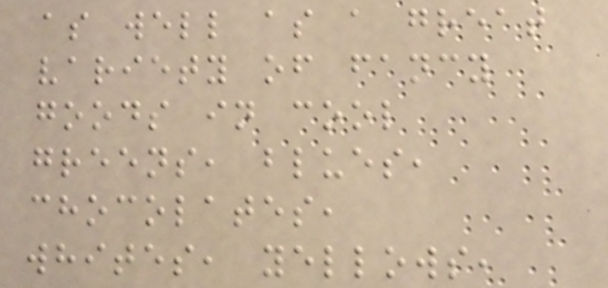as well as a great
variety of fancy
goods in cool
greens, blues,
chocolates,
whites, yellows,
